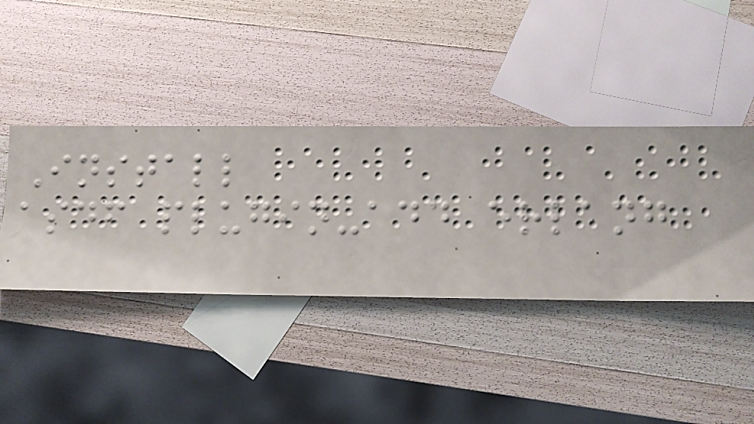Install
asdf plugin-add erlang
